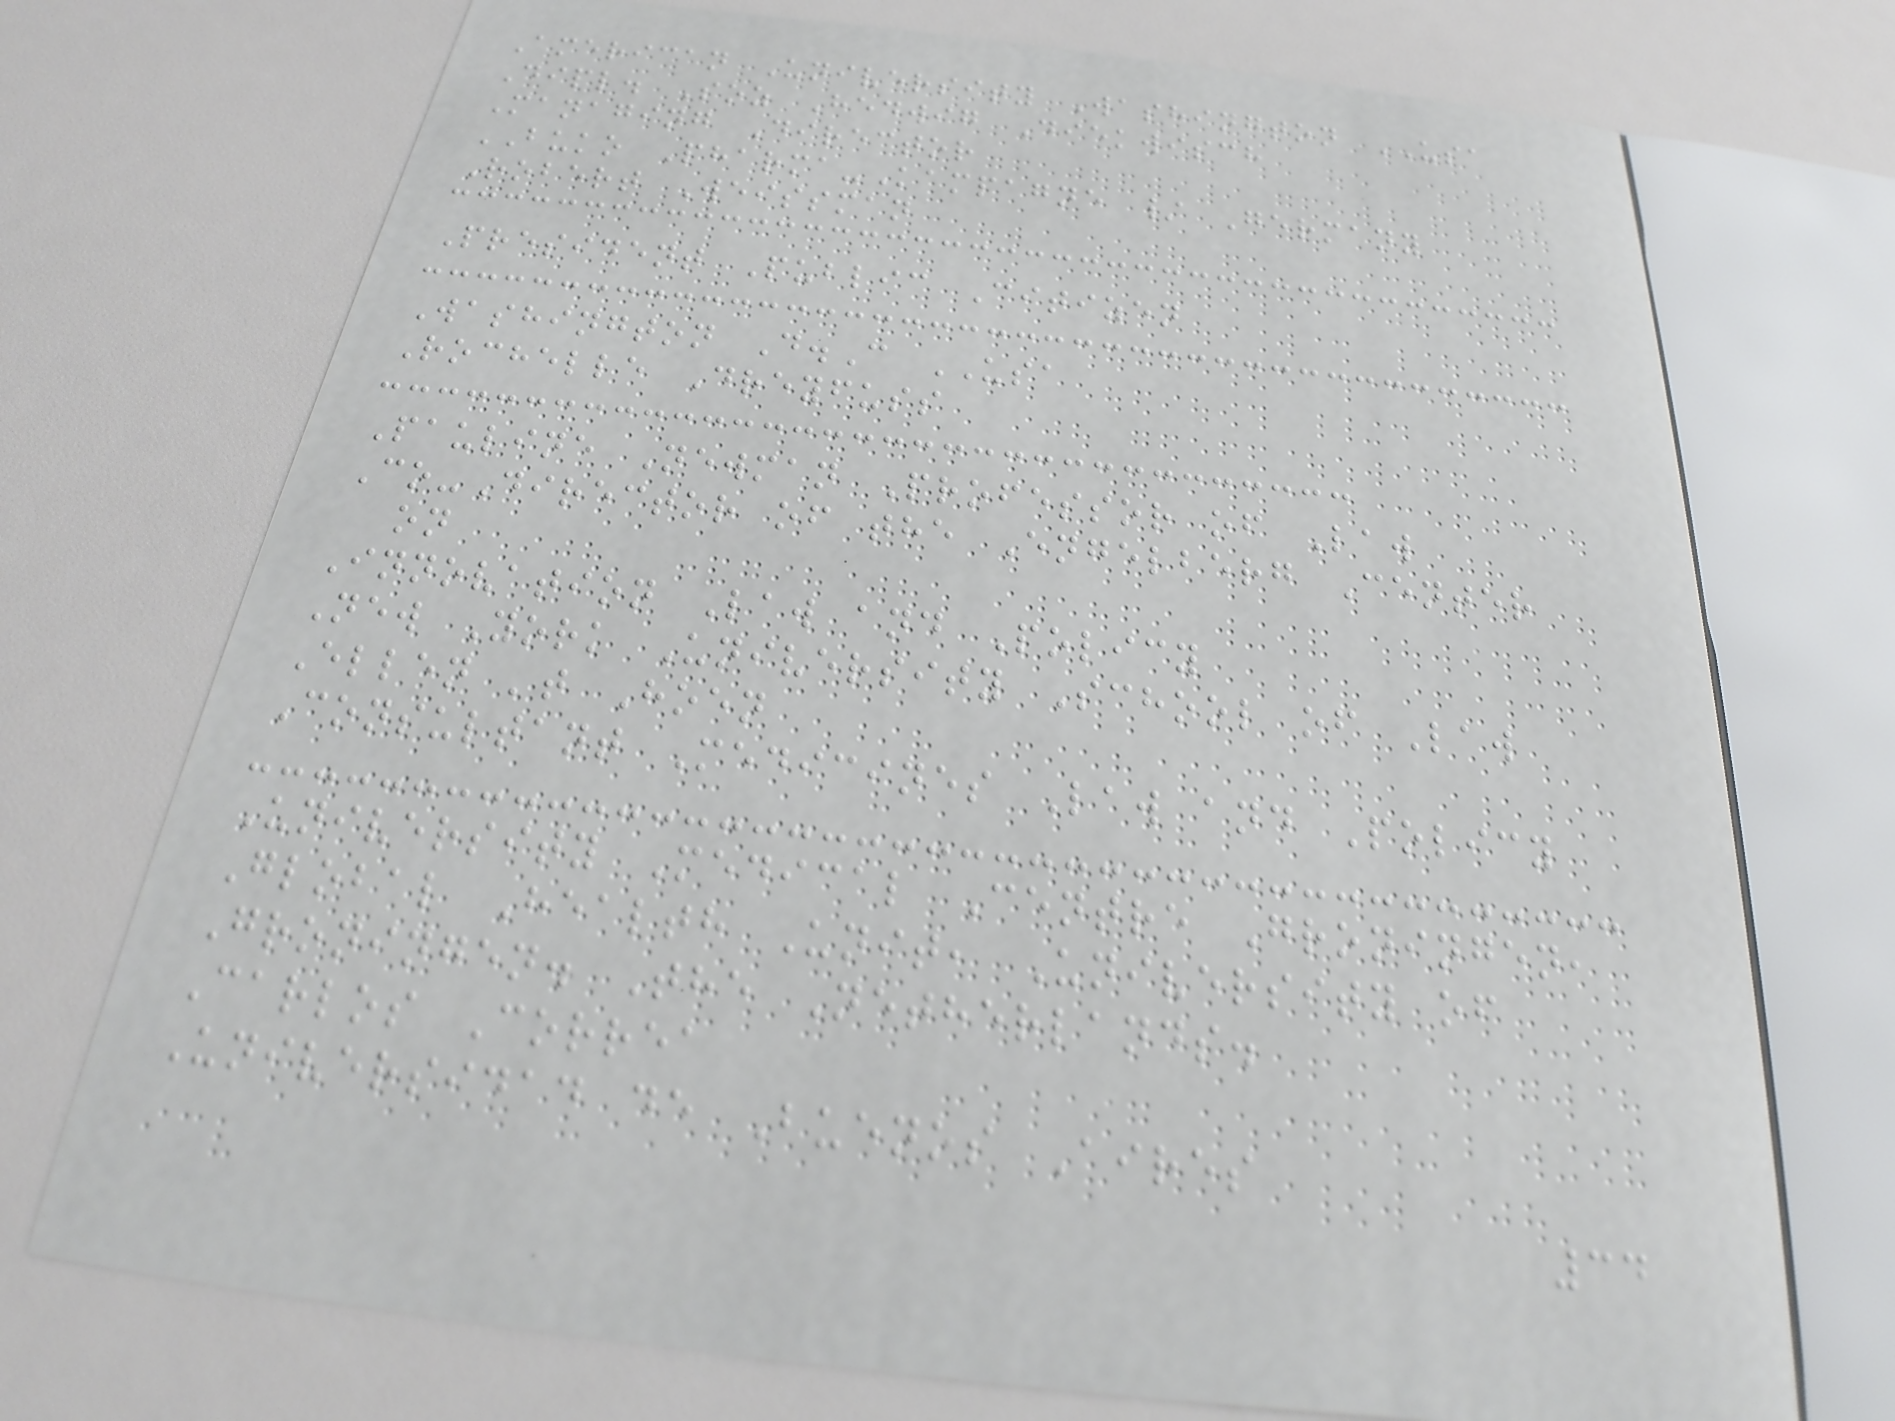American University Washington USA
Dipl. Soz Hedwig Diekwisch
Managing Director
BUKO Pharma-Kampagne / Germany
Robert Weissman
President Public Citizen
Washington D.C USA
Rochelle Dreyfuss
Pauline Newman Professor of Law
Co-Director of the Engelberg Center
on
Innovation Law and Policy
New York University School of Law
Ellen 't Hoen
Consultant Medicines Law and Policy
University Medical Centre Groningen,
Global Health Unit, University of
Groningen. The Netherlands.
Carlos Correa
Universidad de Buenos Aires
34
